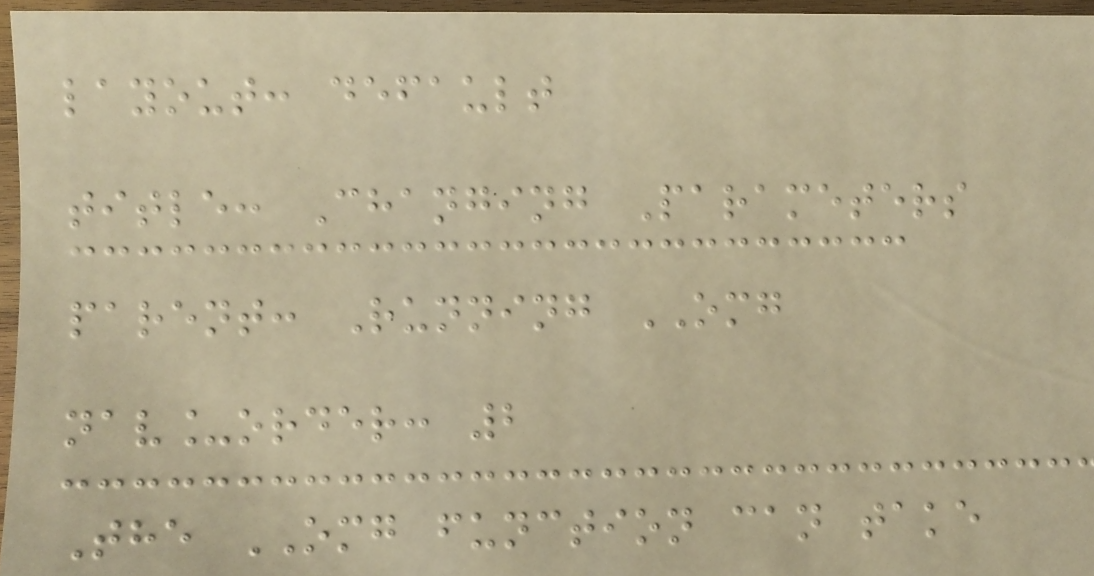layout: default
title: Changing Parameters
parent: Running OMG
nav_order: 2
The OMG function can take
